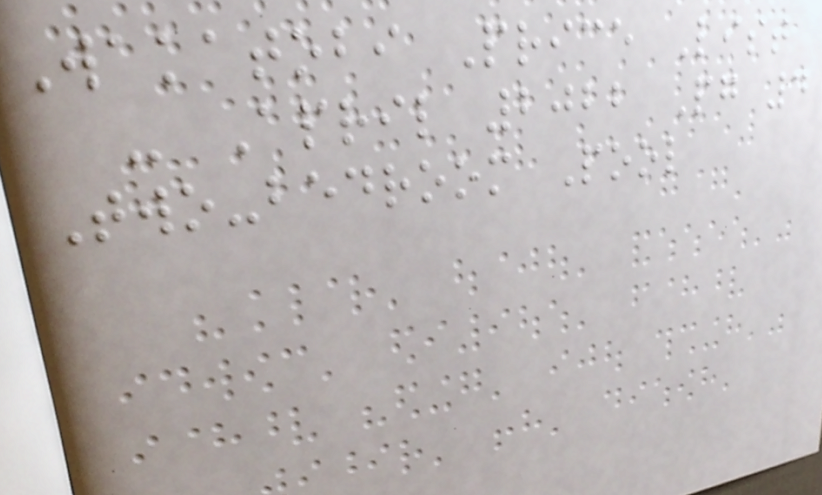Wakatobi Price List
- April 2022 Pg 4
Two-bedroom Pool
